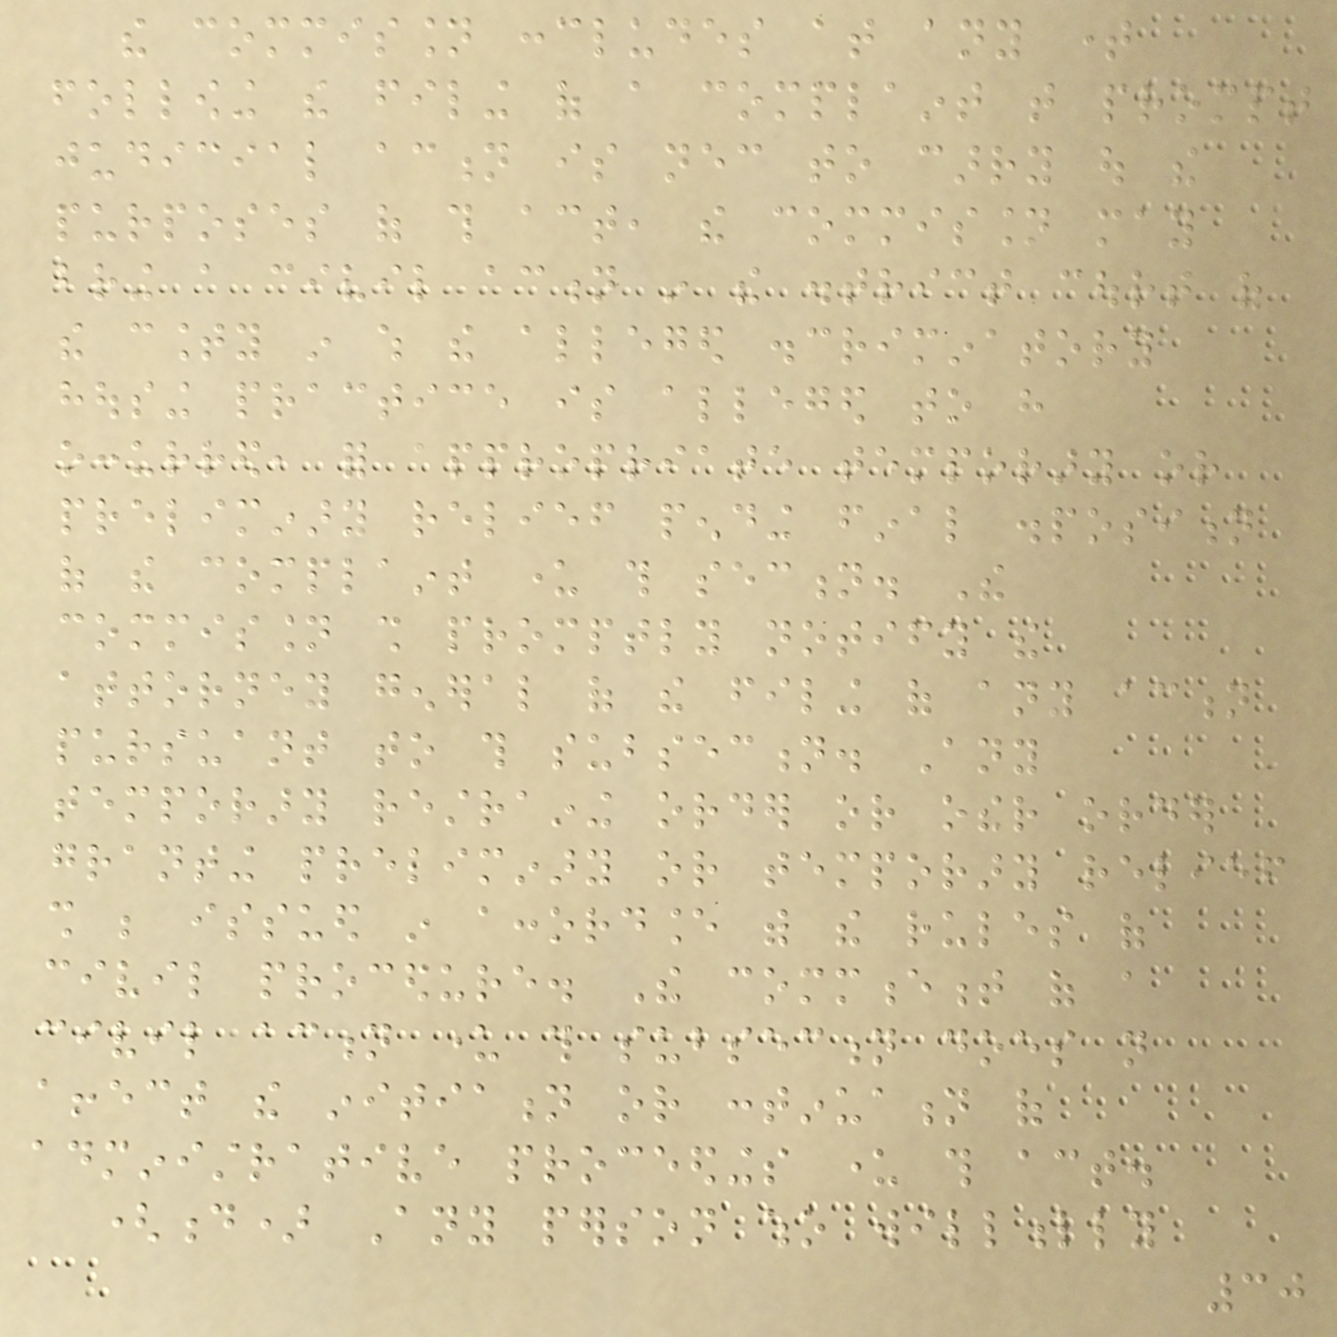the commission concludes at any time
following the filing of a complaint that prompt
judicial action is necessary to carry out the
purposes of this act, the commission may
bring a civil action in the district court of
the county in which the alleged discriminatory
housing practice is alleged to have
occurred, for appropriate temporary or
preliminary relief pending final disposition
of the complaint under this section. The
commission shall promptly notify the
attorney general of the filing of any action
pursuant to this subsection. Any
temporary restraining order or other order
granting preliminary or temporary relief
shall be issued in accordance with the rules of
civil procedure. The commencement of a
civil action under this subsection does not
affect the initiation or continuation of
administrative proceedings under this act.
(d) Any person who willfully
30
